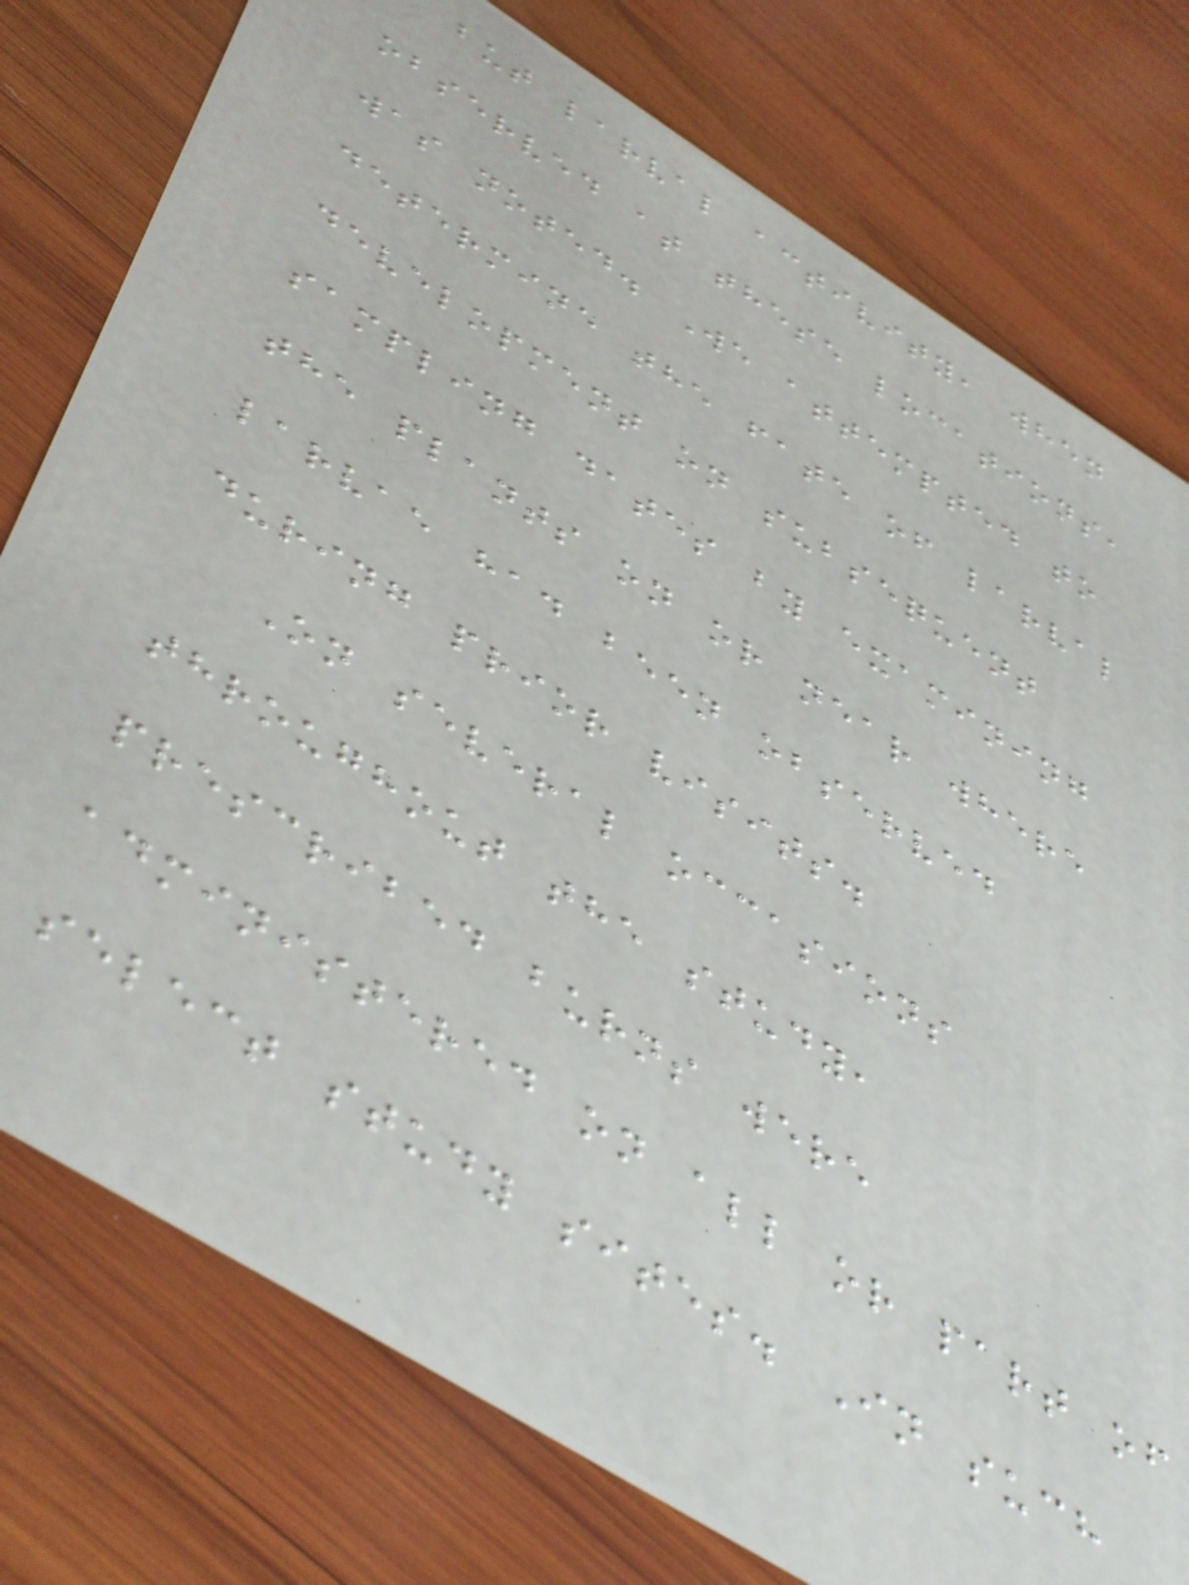but larval activity, when
observed at these locations,
was noted. We attempted to
determine the fate of larval
development on subsequent
sampling dates by examining
the plants on or near where
larvae had been observed
during prior visits.
On several occasions
throughout the study,
prescribed burns were
administered on all or part of
select study sites. In such
